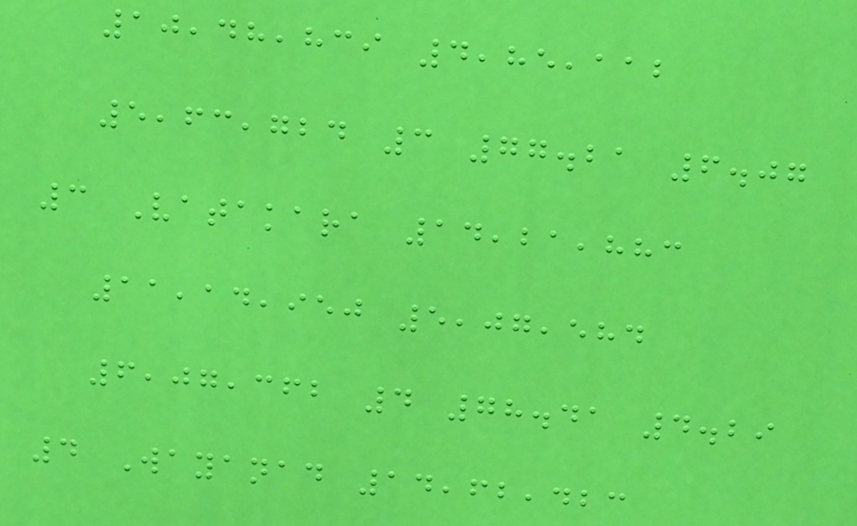10,48,839 4,85,112
5,63,724 3 77.21 6.07
3 Vatakara 14,21,883
11,14,950 5,07,584
6,07,362 4 78.41 4.29
4 Wayanad 14,62,423
